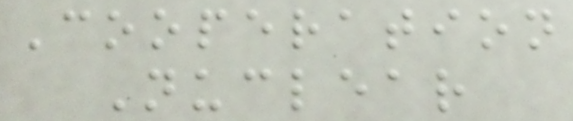Cooperation
Nuclear
